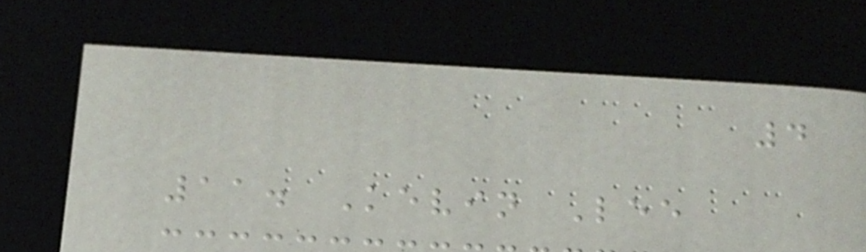4
11. Kevin Lee
